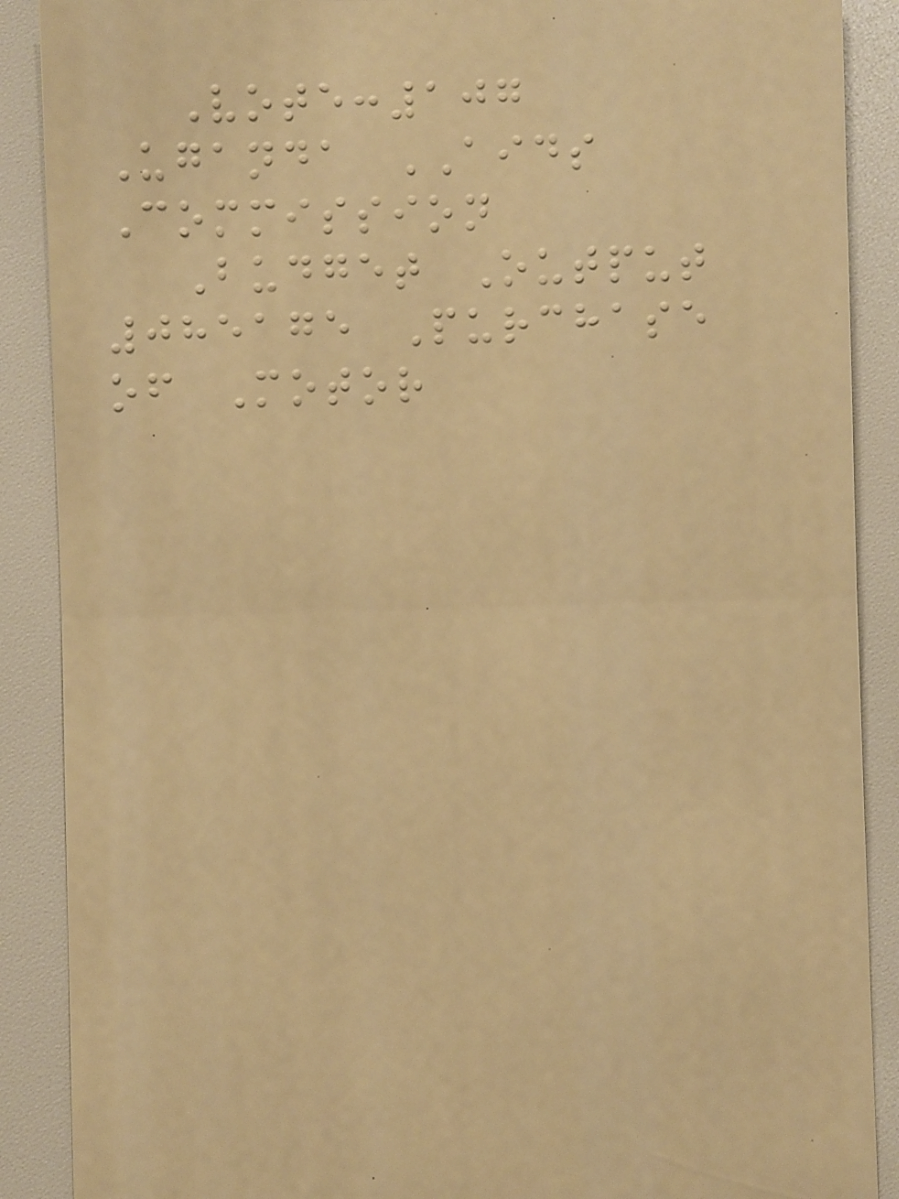Vote:107
Uganda AIDS
Commission
Budget Output
085175 Purchase
of Motor
